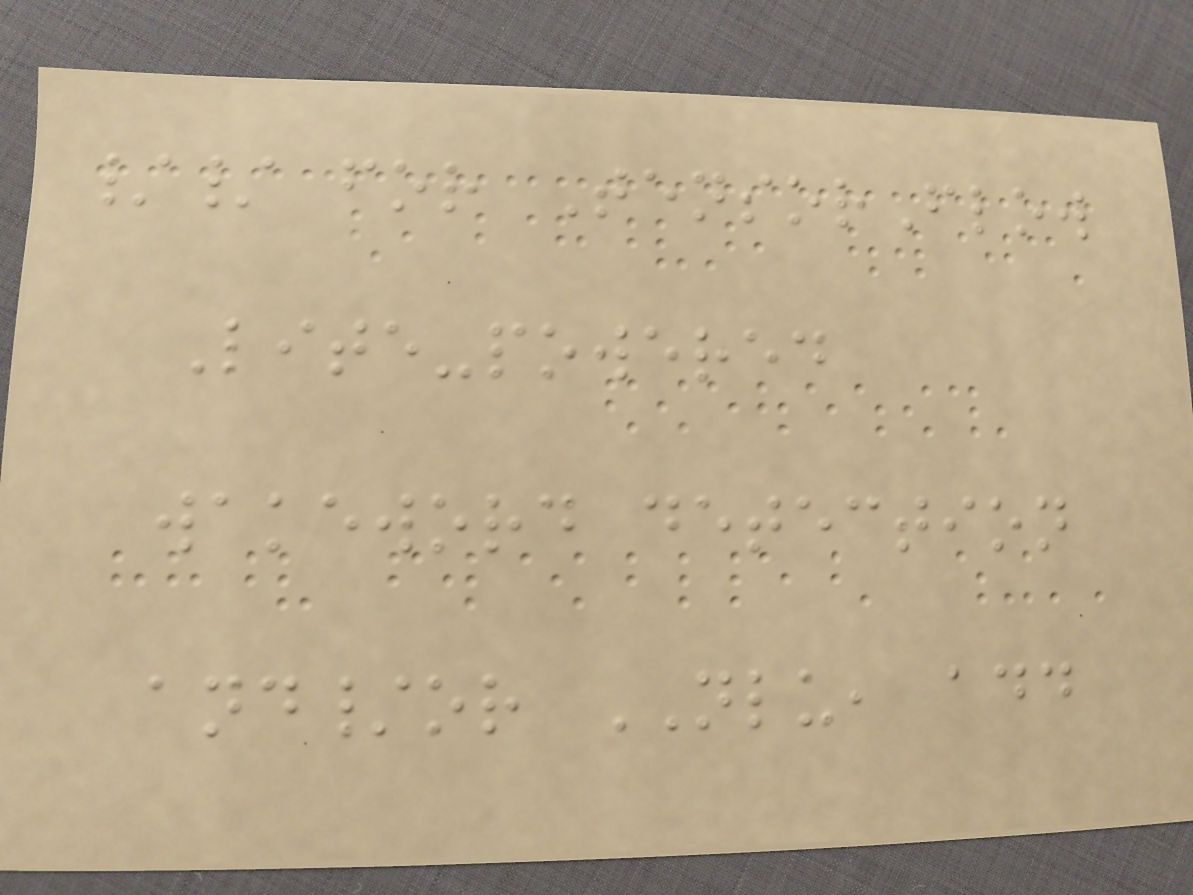// for TensorFlow
Lite-powered
wakeword detection
and/or NLU, add
